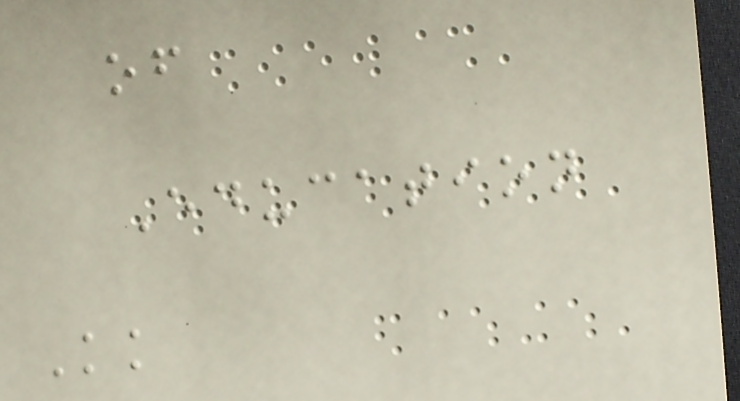of
Education
Kk
